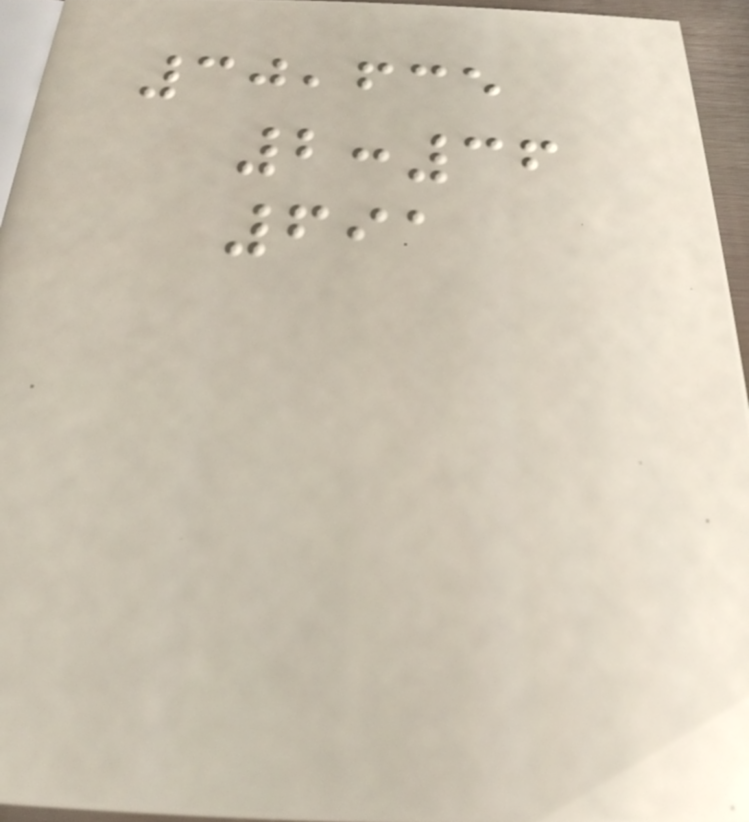30,635
2:36
691
